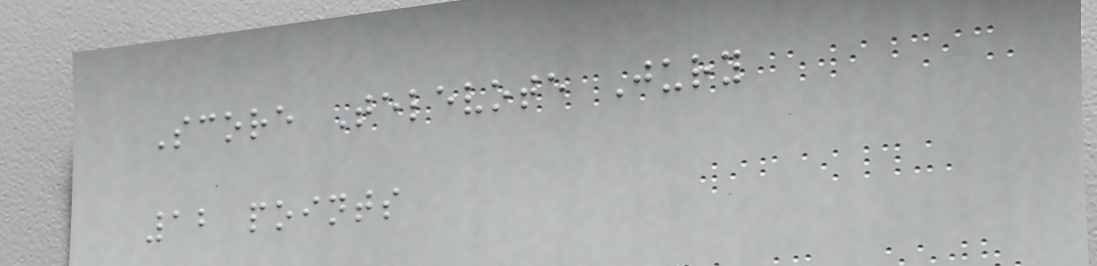Score Televote Jury
12 points
